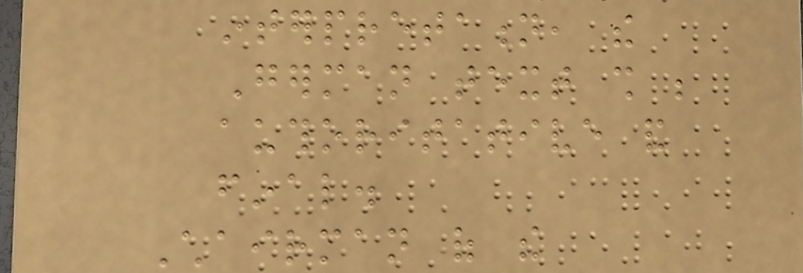interpretation, the
German text shall be
authoritative and
final.
Chairman of the
